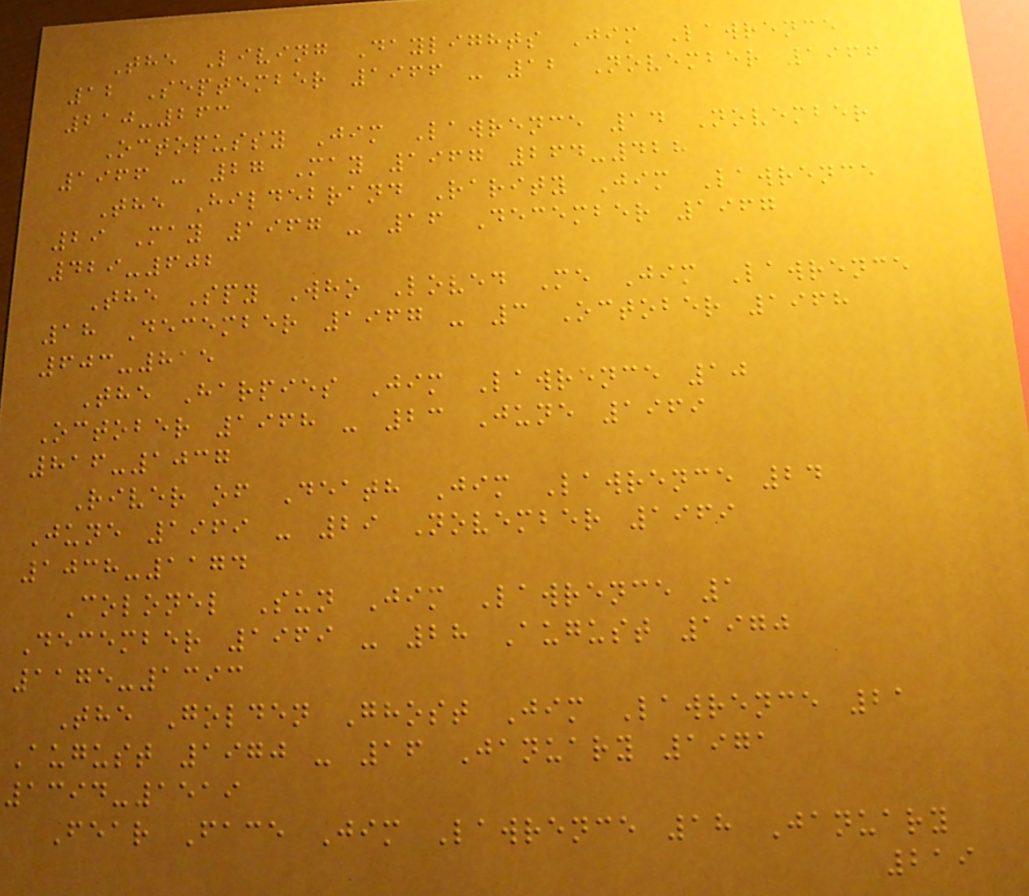The Living Daylights Jim Lawrence
12 September 1966 - 12 November 1966
210-263
Octopussy Jim Lawrence 14 November
1966 - 27 May 1967 264-428
The Hildebrand Rarity Jim Lawrence
29 May 1967 - 16 December 1967
429-602
The Spy Who Loved Me Jim Lawrence
18 December 1967 - 3 October 1968
603-815
The Harpies Jim Lawrence 10
October 1968 - 23 June 1969
816-1037
River of Death Jim Lawrence 24
June 1969 - 29 November 1969
1038-1174
Colonel Sun Jim Lawrence 1
December 1969 - 28 August 1970
1175-1393
The Golden Ghost Jim Lawrence 21
August 1970 - 16 January 1971
1394-1519
Fear Face Jim Lawrence 18 January
219
